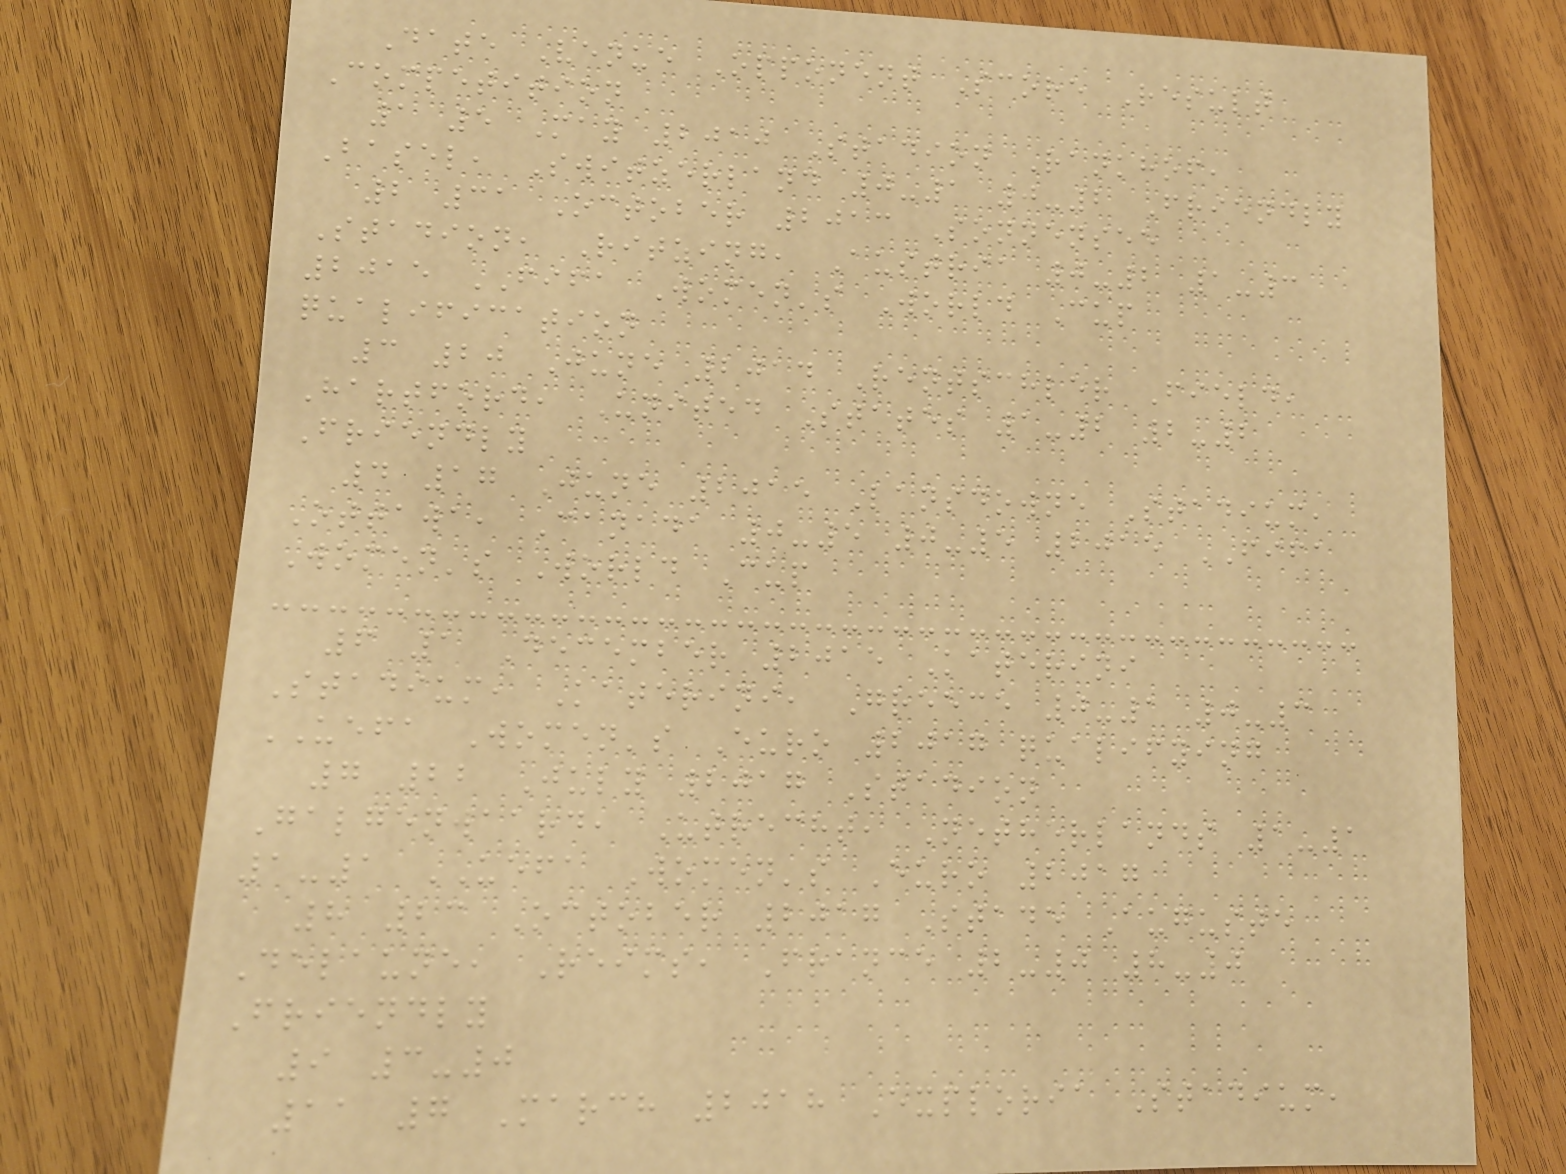Date Venue Opponent Score Result
Competition
1 5 May 2010 Stadion Rankhof,
Basel, Switzerland 0-1 0-2 Friendly
2 31 October 2013 Sonnensee
Stadion, Ritzing, Austria 0-2 1-3
2015 FIFA Women's World Cup
qualification
3 20 June 2014 Rentschler Field,
Hartford, United States 1-2 2-2
Friendly
4 17 June 2015 Lansdowne Stadium,
Ottawa, Canada 0-5 0-5 2015 FIFA
Women's World Cup
6 1 December 2015 Katerini
Stadium, Katerini, Greece 0-1 0-3
UEFA Women's Euro 2017 qualifying
7 22 July 2017 Stadion
Galgenwaard, Utrecht, Netherlands 1-1
1-1 UEFA Women's Euro 2017
8 23 October 2017 Stade Auguste
Delaune, Reims, France 2-0 8-0
Friendly
9 3-0
11 7 March 2018 Exploria Stadium,
